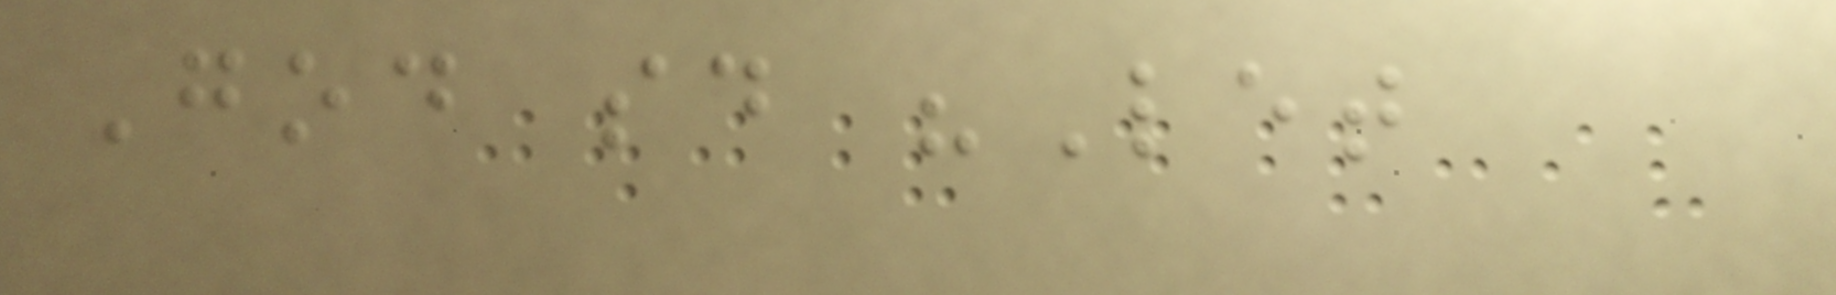God said "Let
